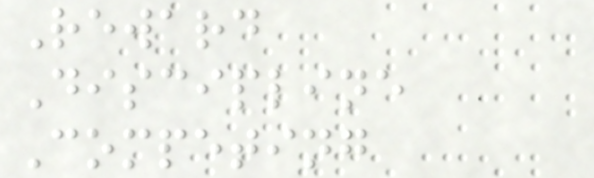Reward
Discipline
Competing
